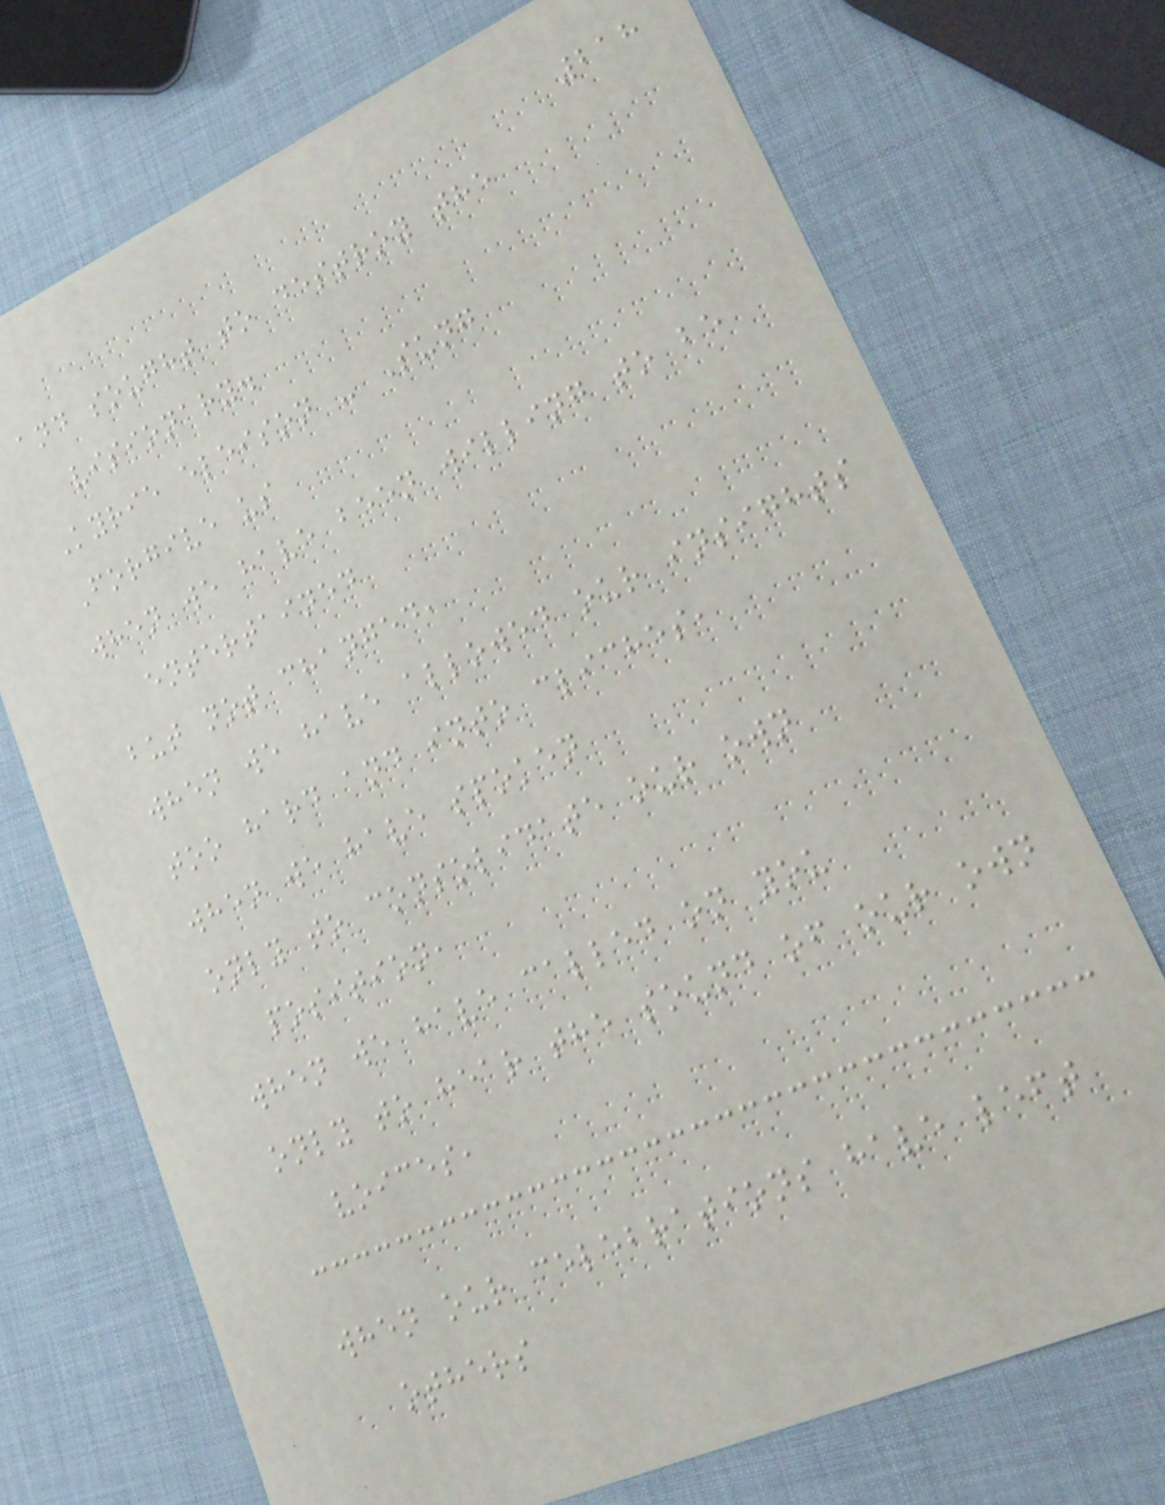218
and sought to destroy the
visionary.
Kyrie eleison - Sung
Forgive us
when we have been willing to be
entertained
but not changed,
when we have allowed our insights
too hard and into cliches,
when we have spoken
only to consolidate our own
position,
when we have called on you
only to hear the sound of our own
voices,
when our celebrations have left
others
